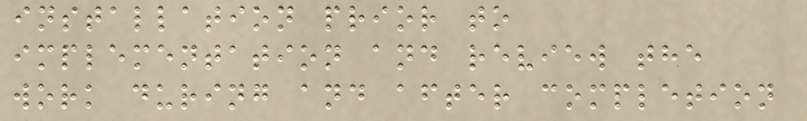installation prior to
implementation and review the
work during and after completion
